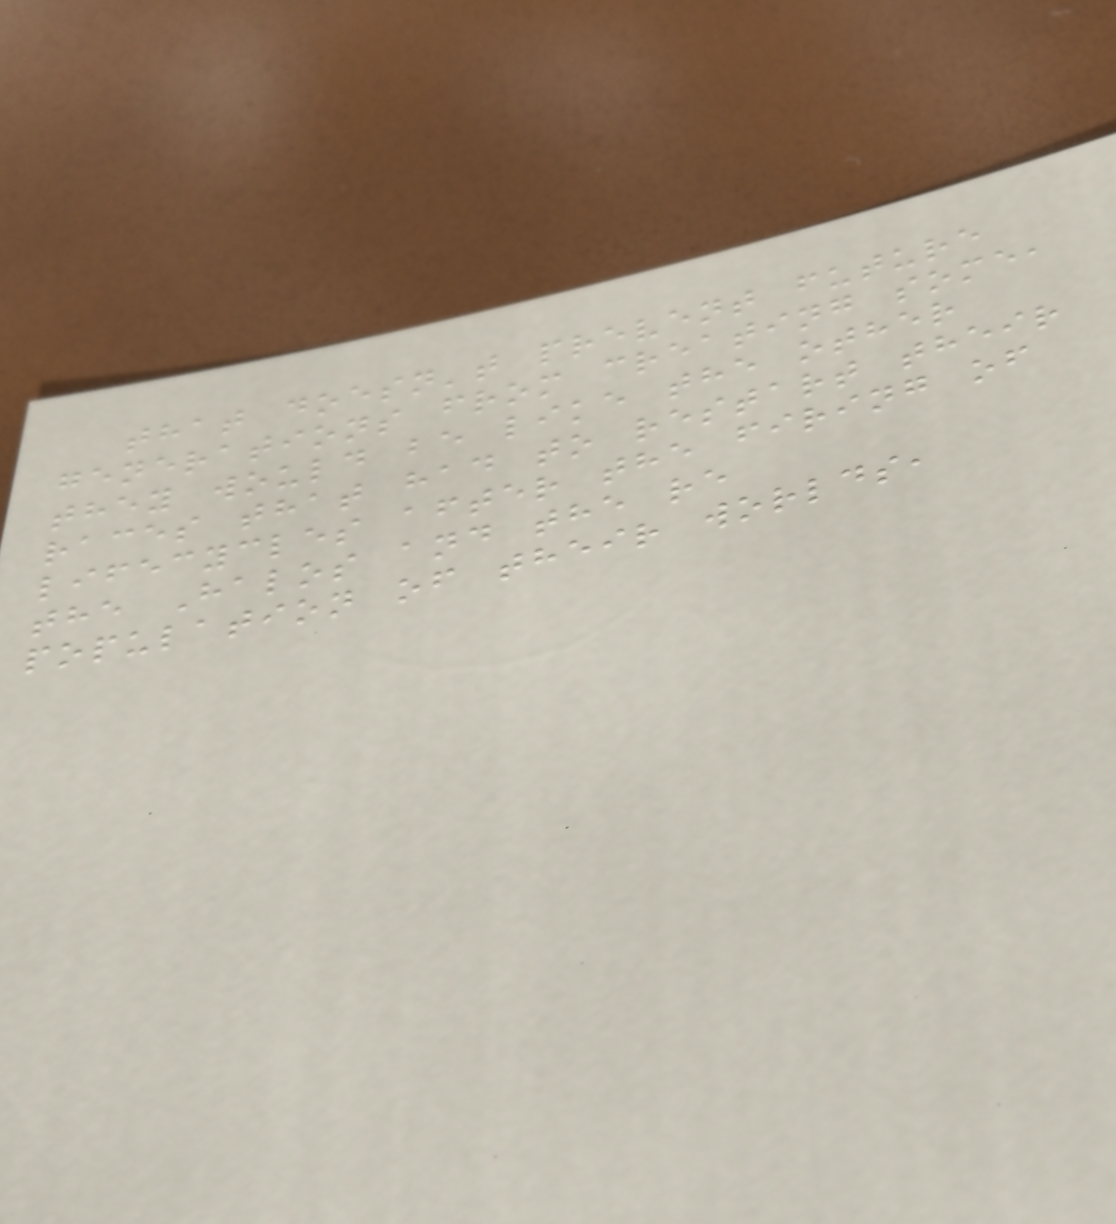that doesn't prevent future
generations from creating some,
they would be like the other
races that had to restart their
lifecycles after the firing of
the Halos and the re
population of their worlds,
